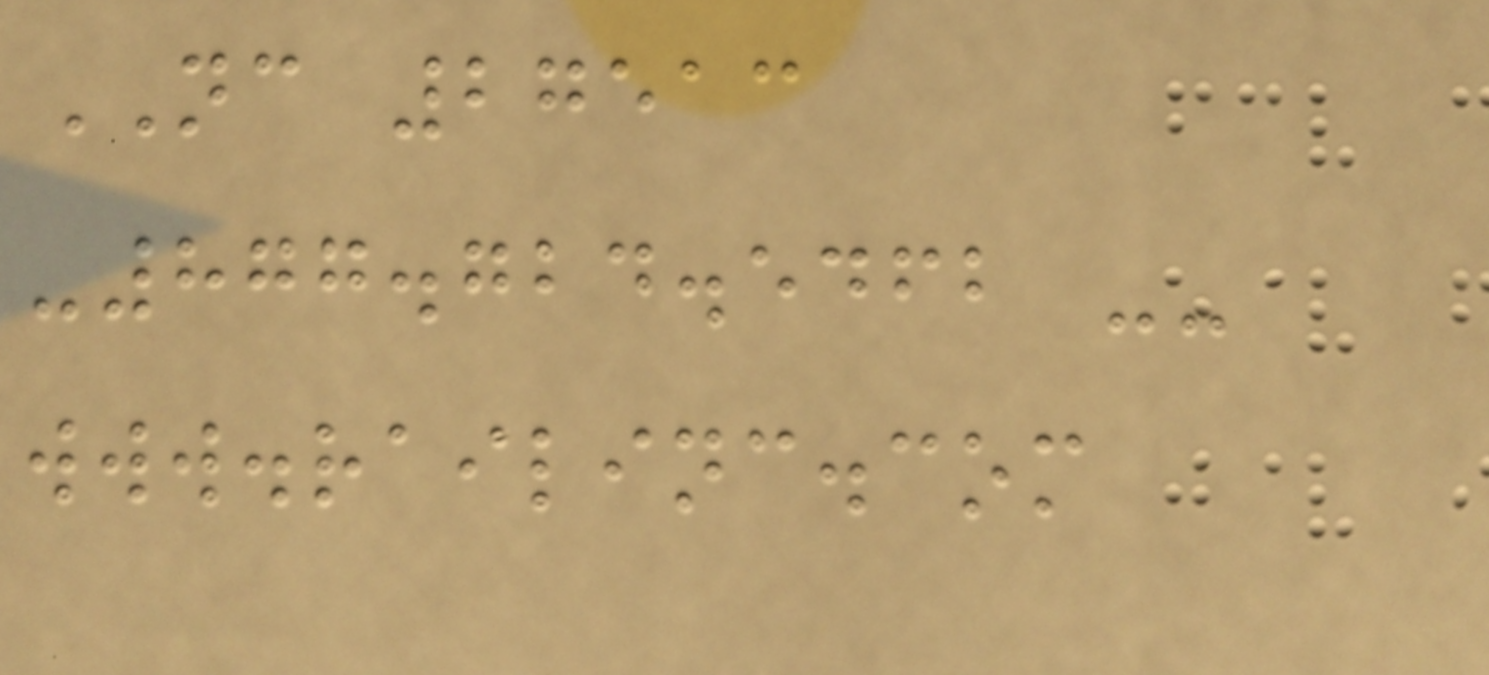NC 27513
-877.724.5462 --
www.railinc.com
